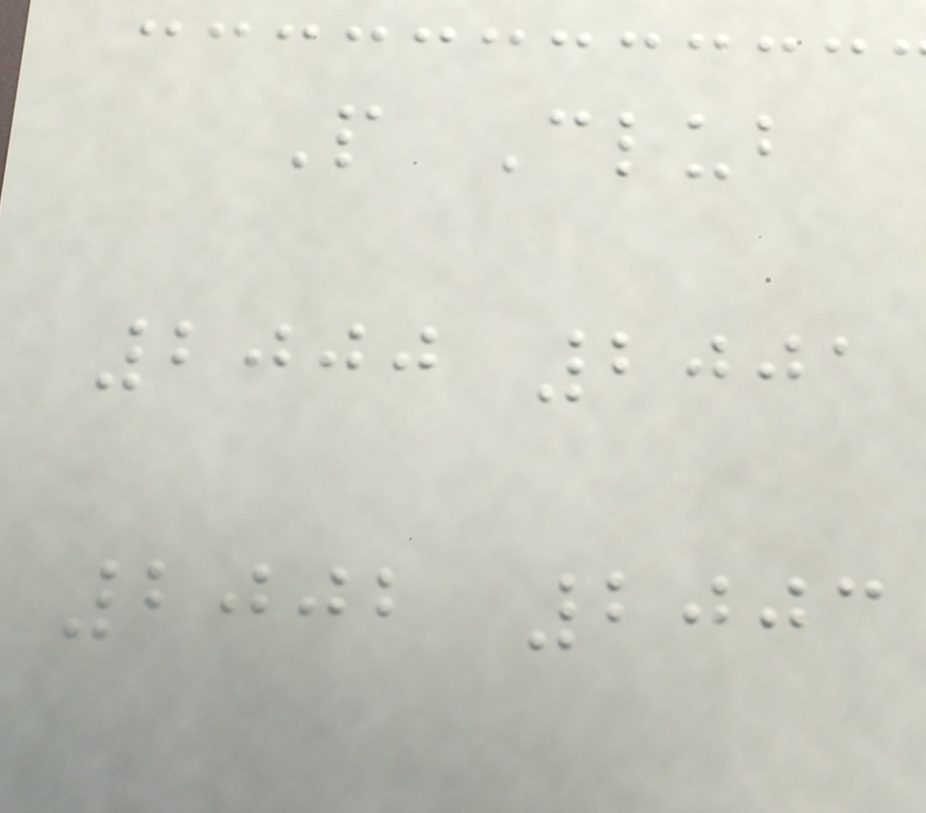P Club
2000 2001
2002 2003
